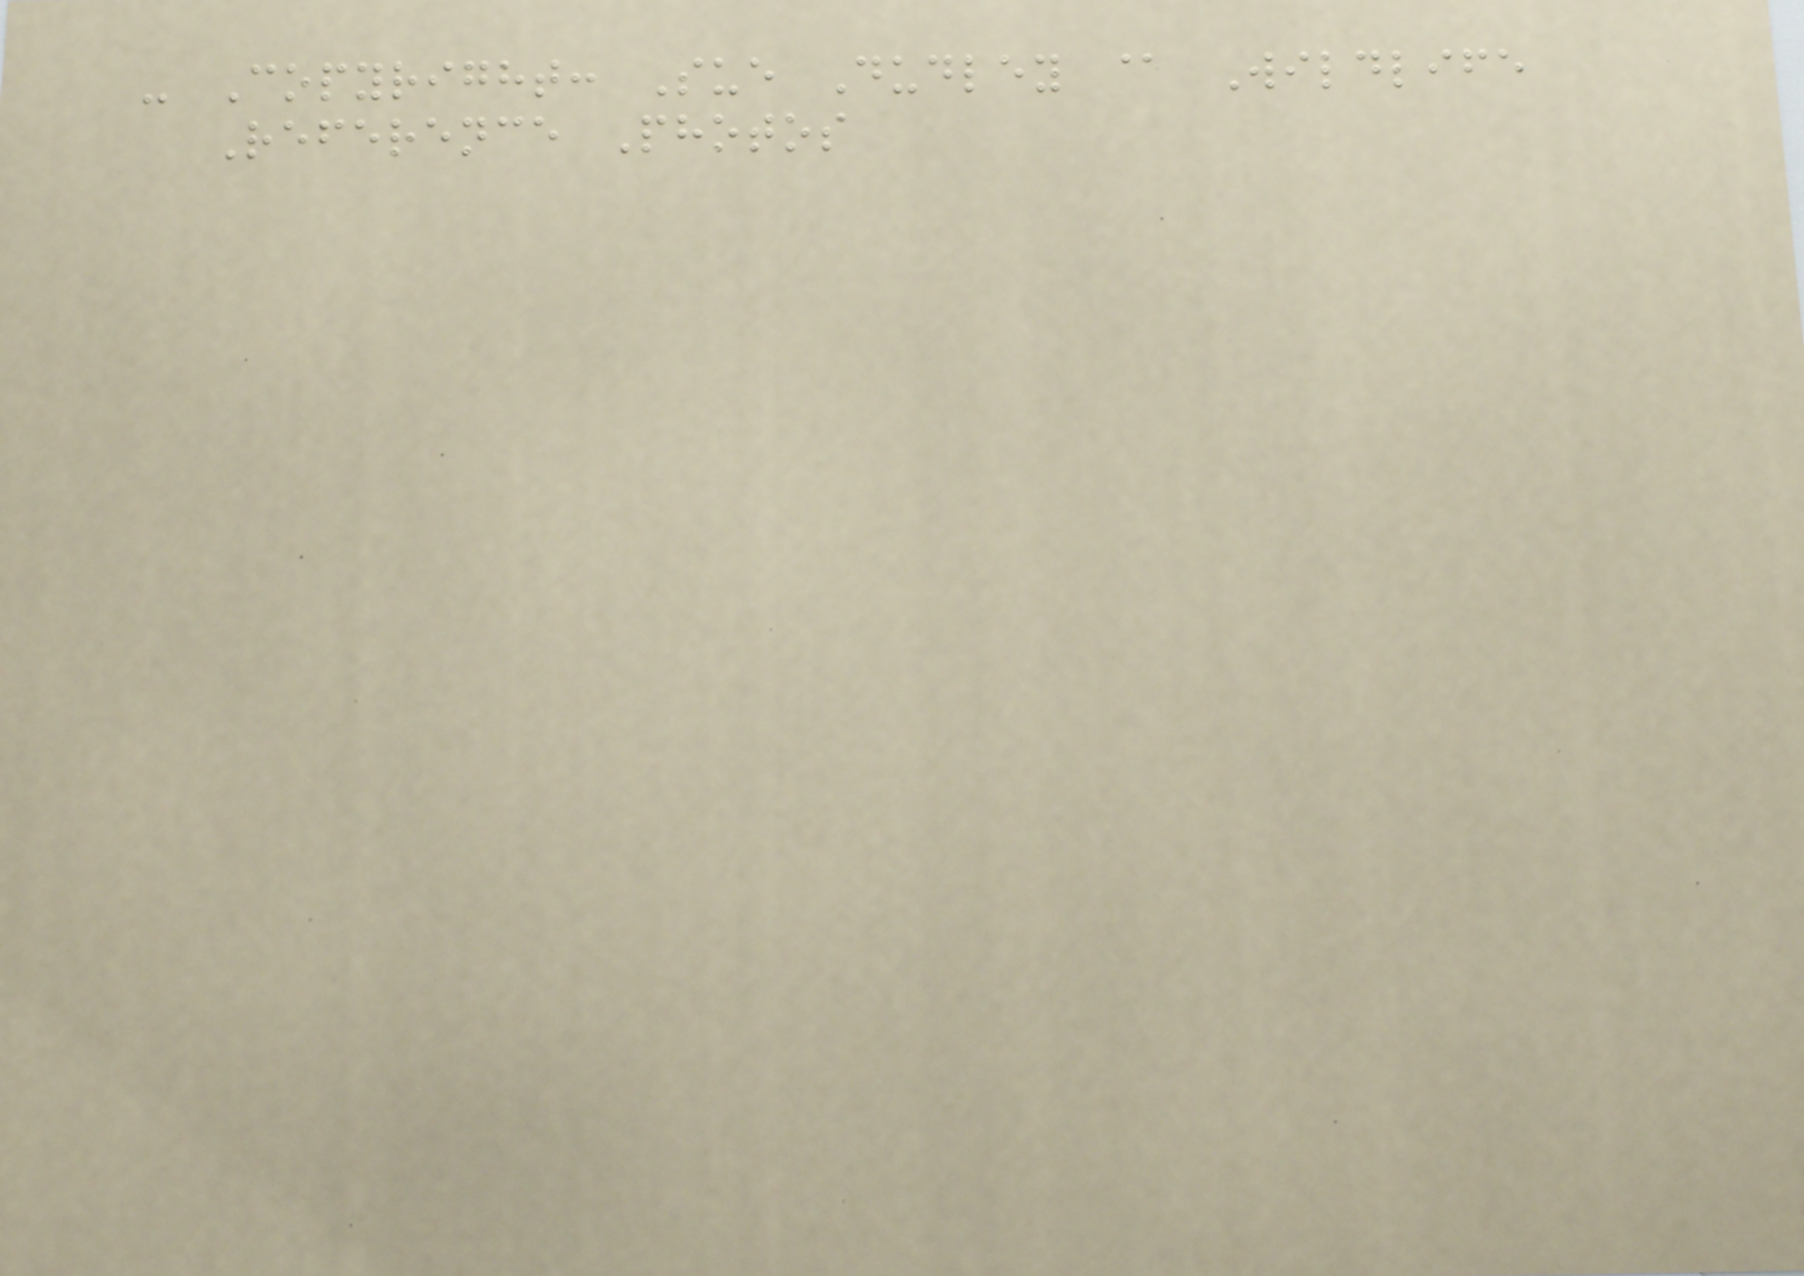- Copyright: Sue Dudley @ Wildlife
Reference Photos
